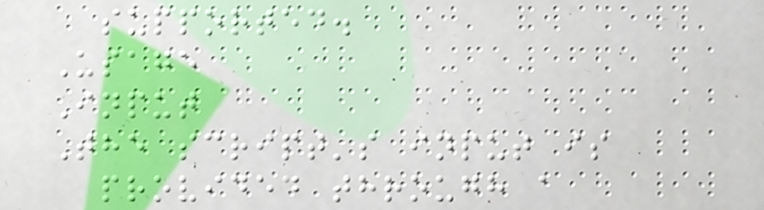supported.
Usage
Input
The script's input is
provided through a
